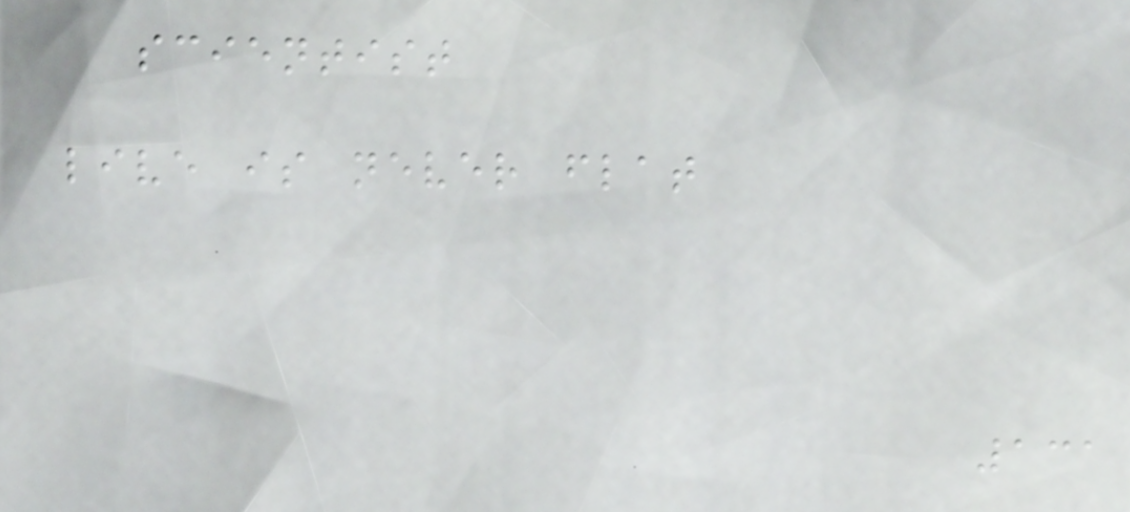scientist
live is never flat
131
